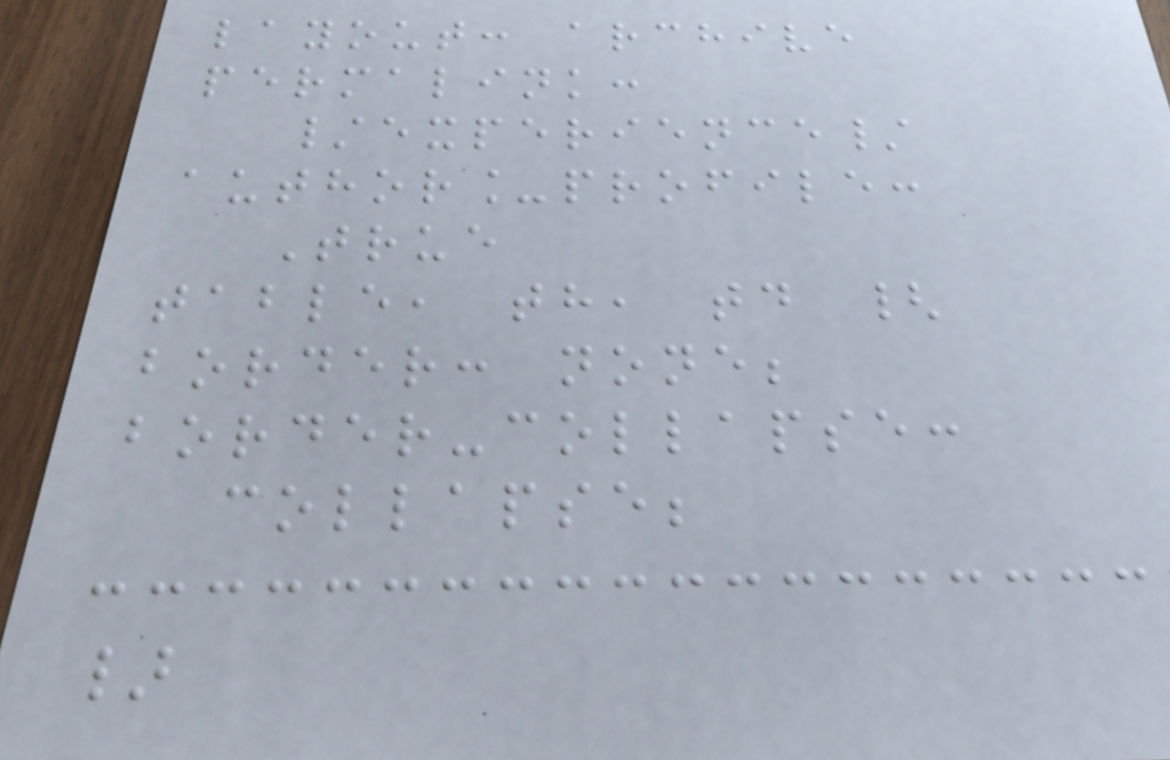layout: archive
permalink:
/experience/
author_profile:
True
table, th, td {
border: none;
border-collapse:
collapse;
}
